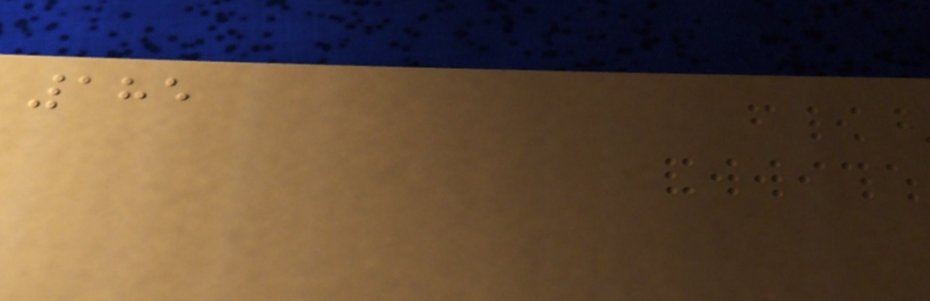185
